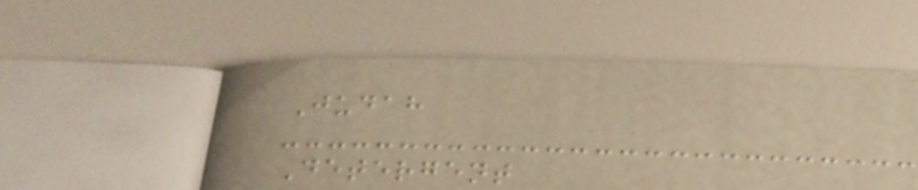Judah
Detergent
